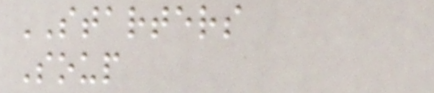STARTERS
Soup
